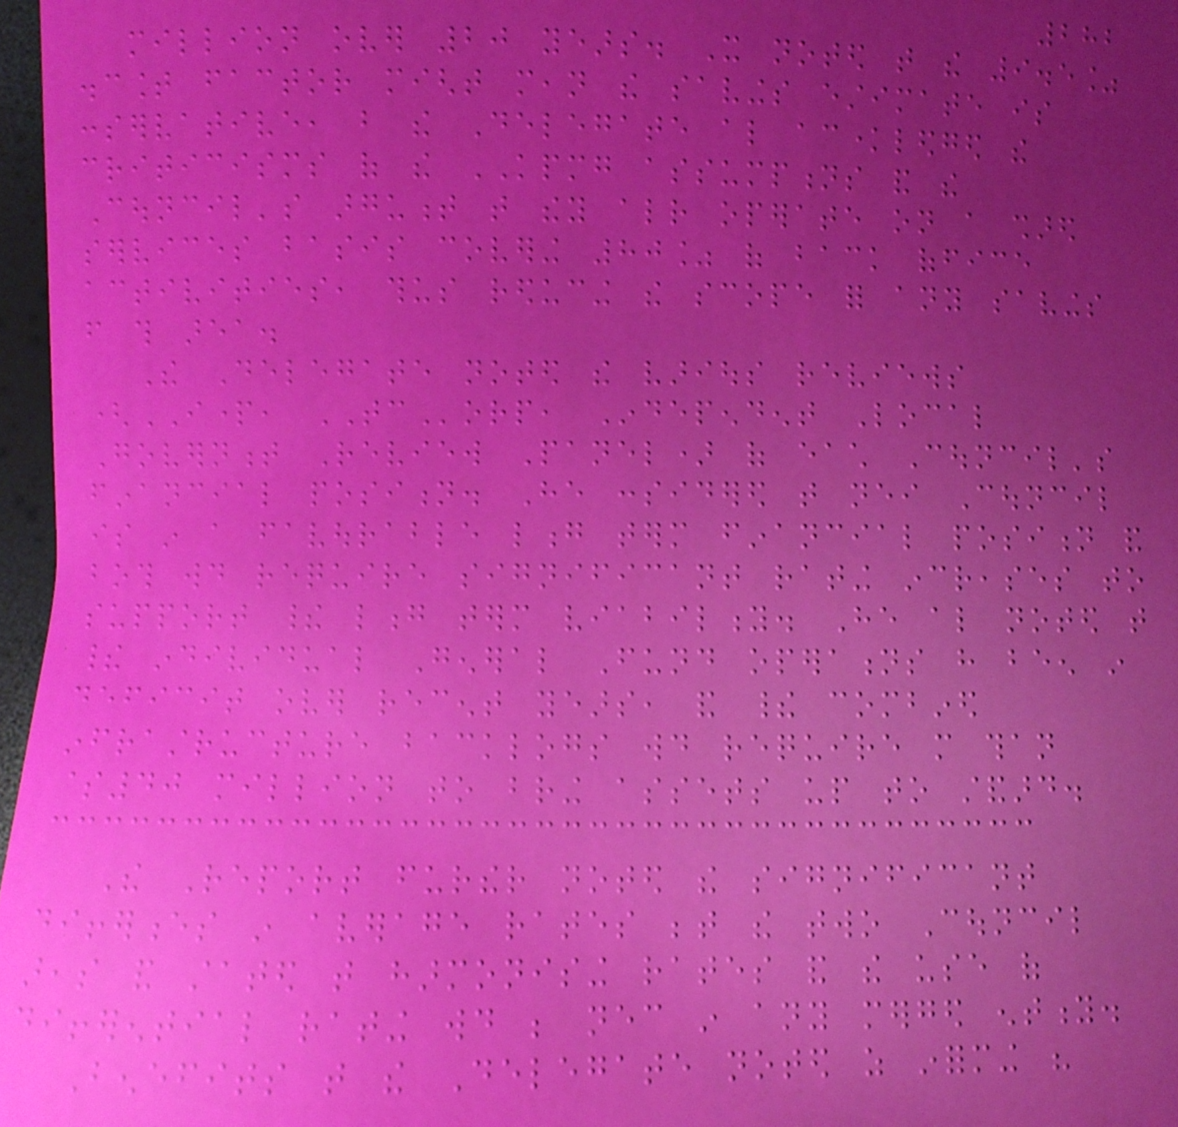282
million over 20 years. It noted that the 9.5%
discount factor might mean the savings estimate is
conservative, but the Delegate also acknowledged the
criticisms of the KPMG assumptions and the
Council's argument that they already operate on a shared
services basis covering 80% of back office
activities, thus reducing the scope for any savings
from this area.
The Delegate noted the various reviews
(IPART, TCorp, Independent Local
Government Review Panel) of each Council's
financial position. He considered that neither Council
is in a favourable long term financial position and
both would require significant rating increases to
support their long term viability. He also noted that
their individual General Fund operations have been in
deficit over recent years, and their combined
infrastructure backlogs would require more than
$40 million to bring assets up to standard.
The Report further noted the significant
differences in average rates between the two Council
areas and stated that harmonising rates and the use of
differential rating would be necessary in any merged entity.
Benefits that the Delegate noted as informing his
